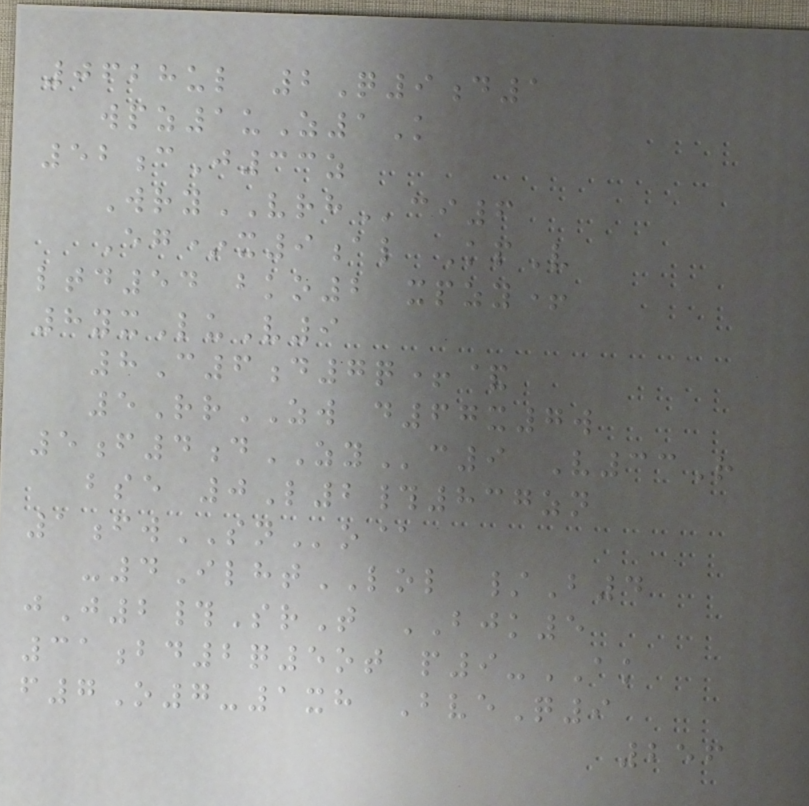0628ul 2Q9d1
wpz1uZ1K
52cJ33z
WryVRHci6
Eg*x9al KpV
ltd54 bko2 xpzy+
8yxLuV9
8C6d7q+&
5RrZW d67x7w
5f4dZYc9 V33R
bse 0L2#837zn
1fwSNo@
-4IlhtLOL /B4
jJ2#SrT BJK5
31bd2q5ot p9-AK
f7O7-1xh BveQ9
256
